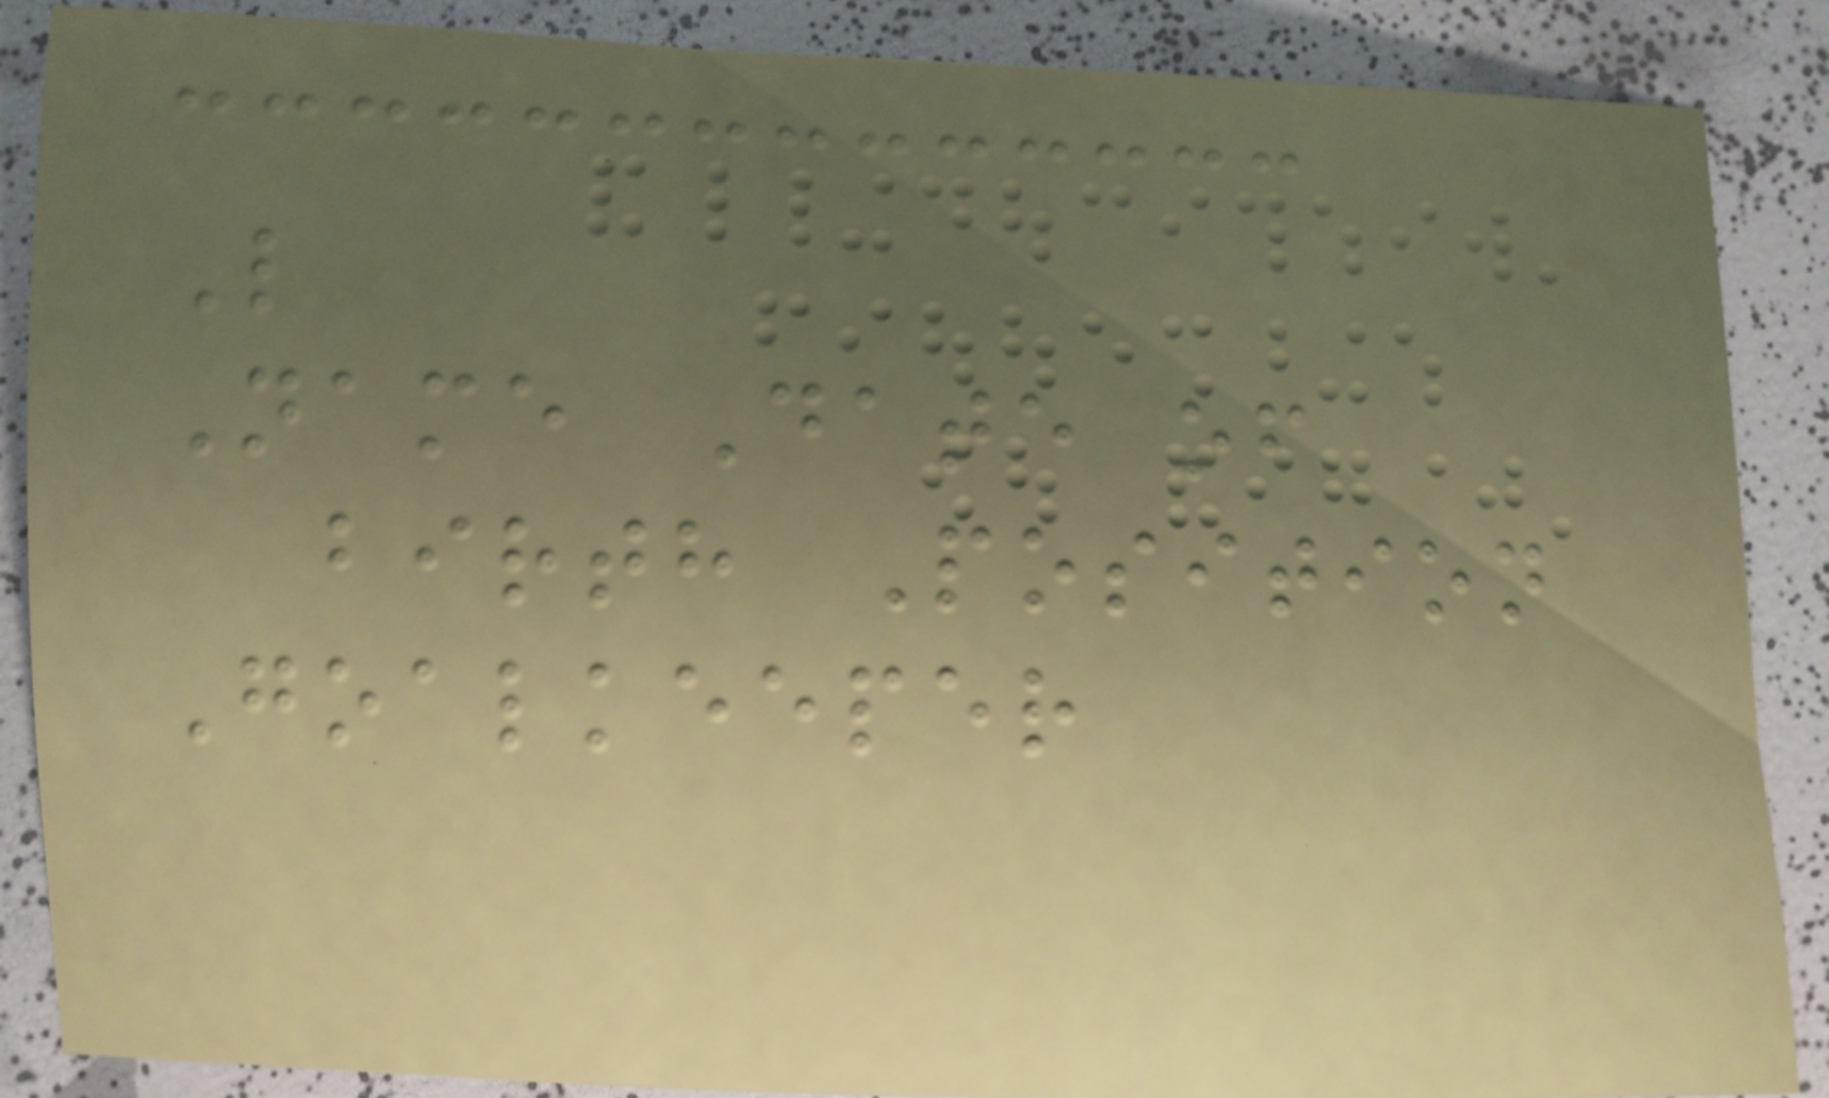L
Name Date of
birth Position
Goalkeeper
